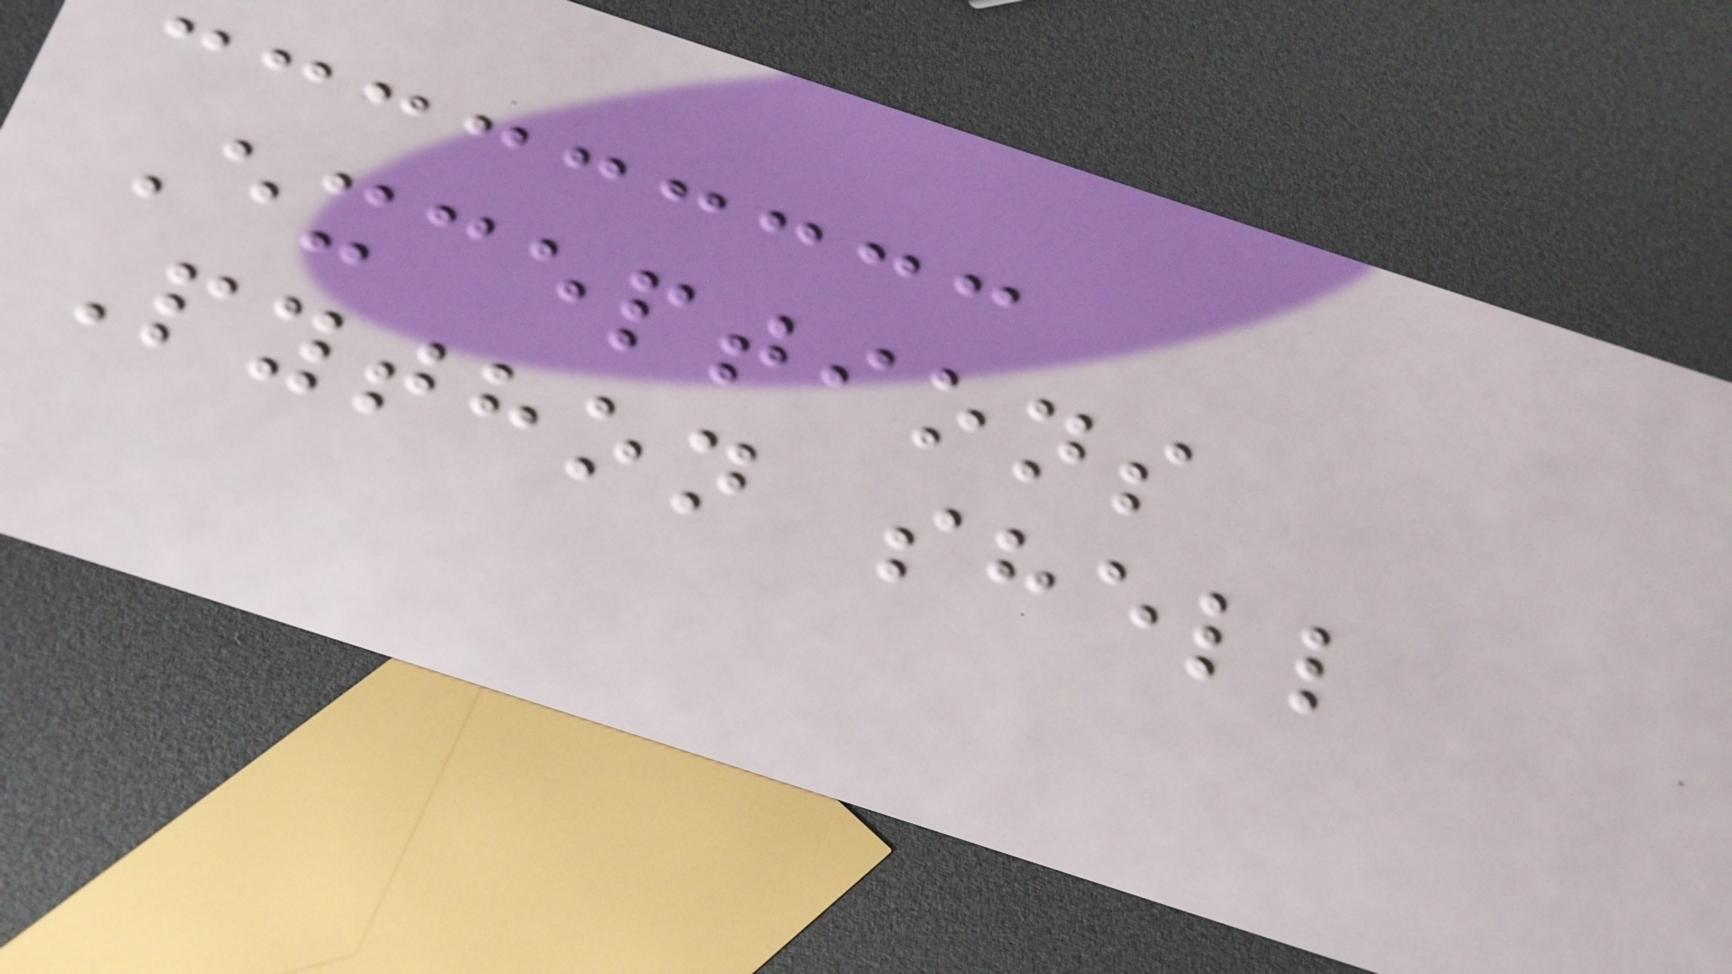Exceptions
Python shell
